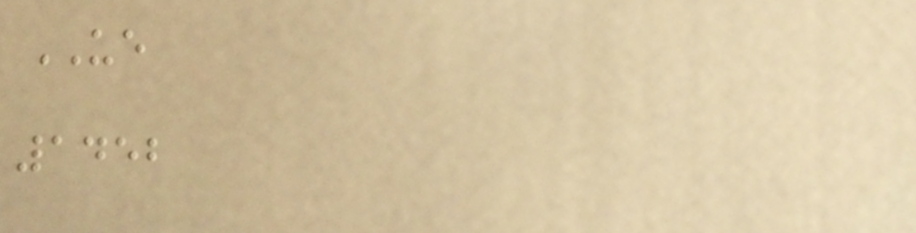UE
1452
